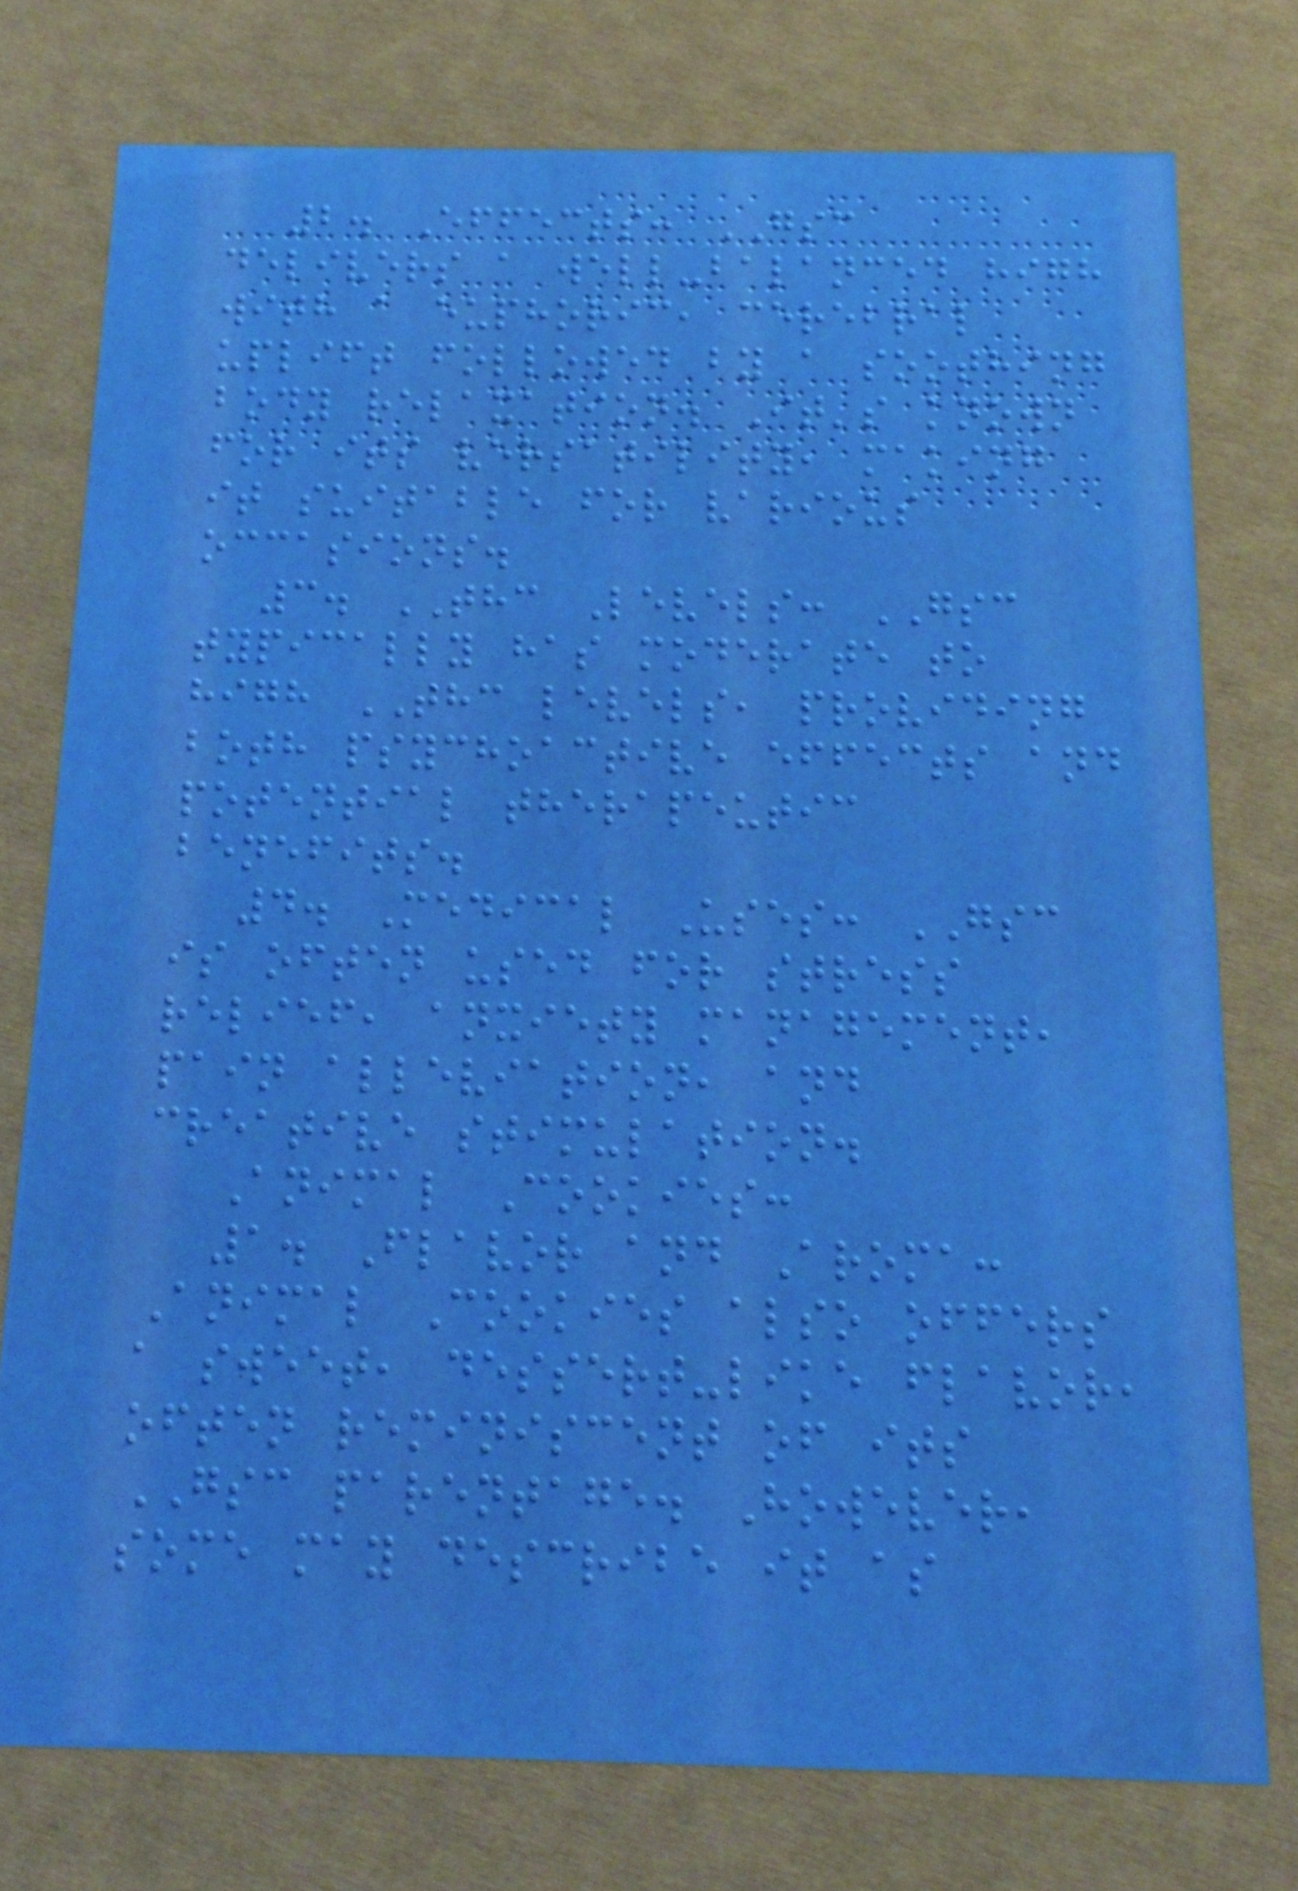2. Effects: GSC
delivers a well-balanced high
with a euphoric, cerebral
uplift followed by a soothing
body relaxation. It's known
for its versatility, making
it suitable for various
occasions.
3. THC Levels: GSC
typically has moderate to
high THC levels, providing
both psychoactive effects and
potential therapeutic
benefits.
4. Medical Uses: GSC
is often used for stress
relief, anxiety management,
pain alleviation, and
creative stimulation.
Animal Cookies:
1. Flavor and Aroma:
Animal Cookies also offers
a sweet, dessert-like flavor,
often reminiscent of its
GSC parentage. However,
some may describe it as
